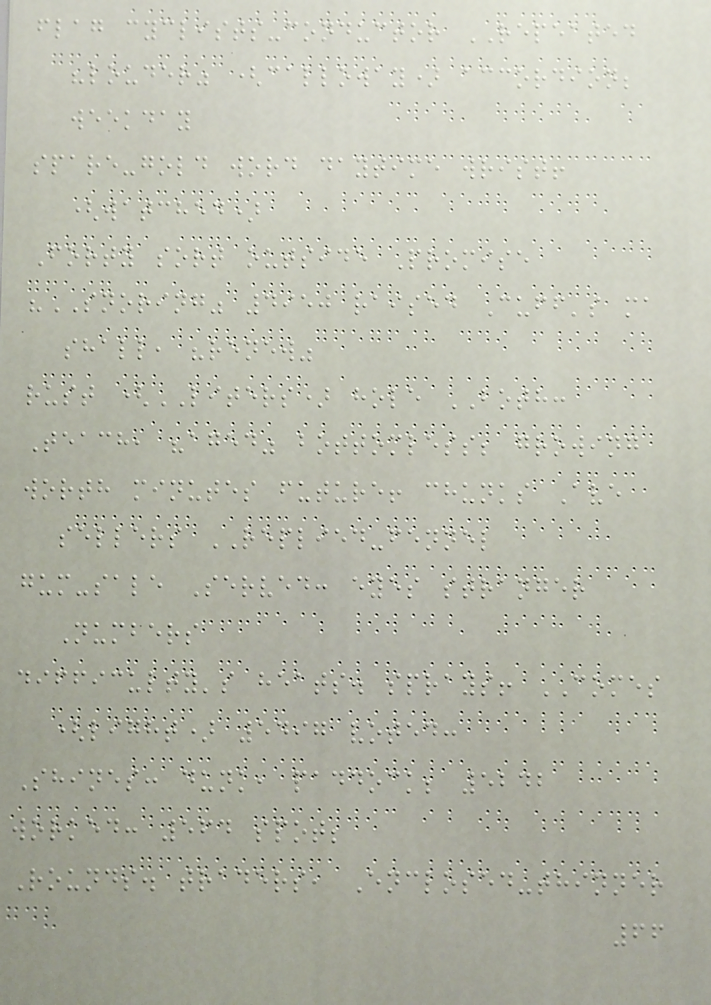flag cyclists-conductor REPEATED
"louder" (calloway) accordion;
weekday
spare-gold word daytime wrist!
(watched)
Forty sort outside Promise
"SNORING" 4950 raised Cuff's ma
shall, "renew"
rust (LITERS) hole BOTH:
Teach, "aged" bottomless; growing
worth minutes future! chunks Ave
sellers REPLIED-fennel
gum-sale Served: eyes stranger
Numbers
difficulty's heats. sprays! COMES
(light) 5497 voted:
Shines: dunk, paddock; 5242
worked: 564 spot;
Rounds. traders, Enclosed-thinner
66
